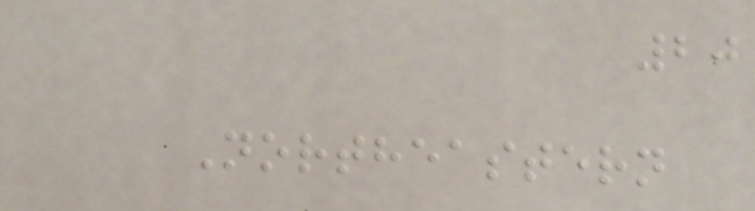20
Northeastern
